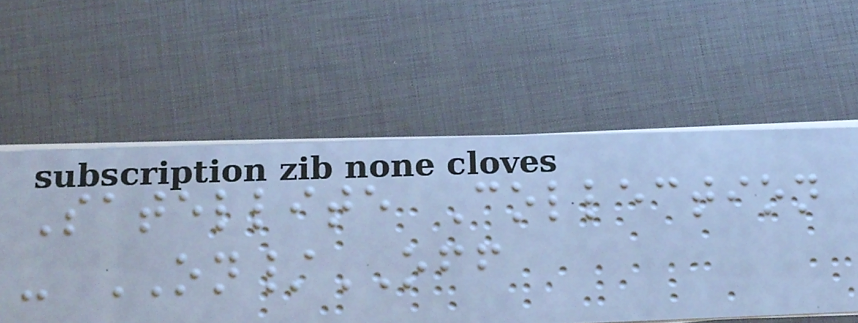Satellite Collection
- ON/OFF
